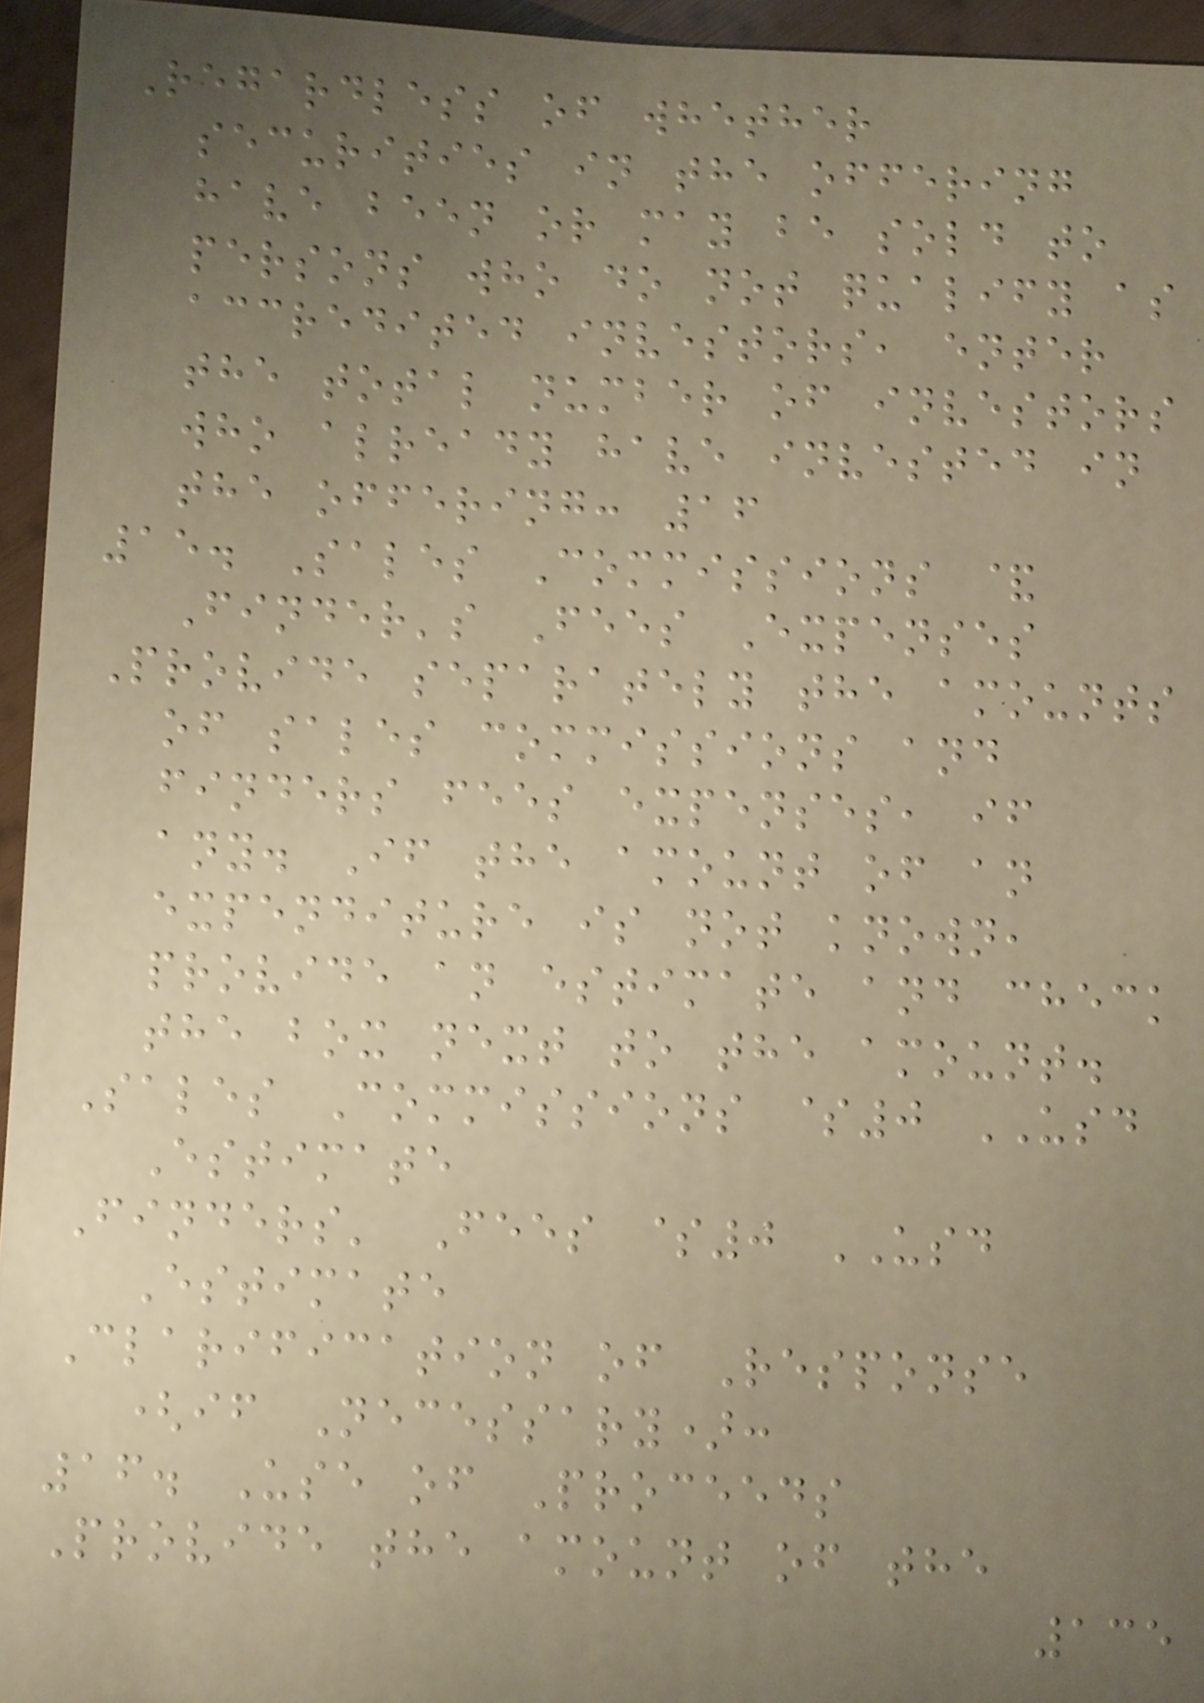Regardless of whether
securities in the offering
have been or may be sold to
persons who do not qualify as
accredited investors, enter
the total number of investors
who already have invested in
the offering: 16
15. Sales Commissions &
Finder's Fees Expenses
Provide separately the amounts
of sales commissions and
finders fees expenses, if
any. If the amount of an
expenditure is not known,
provide an estimate and check
the box next to the amount.
Sales Commissions $0 USD
Estimate
Finders' Fees $0 USD
Estimate
Clarification of Response
(if Necessary):
16. Use of Proceeds
Provide the amount of the
135
